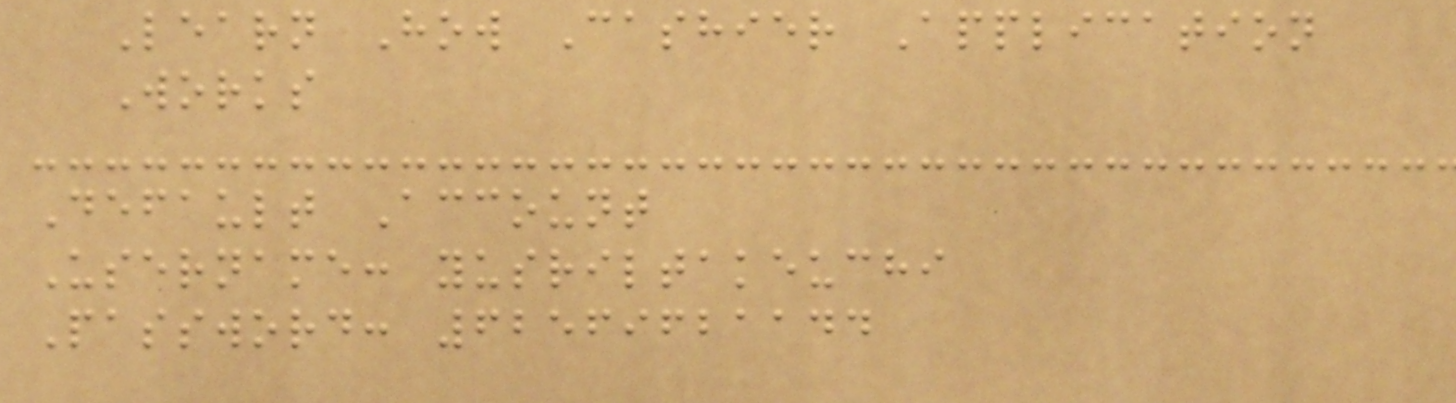Learn How Cashier Application
Works
Default Account
Username: yusriltakeuchi
Password: 62569621144
